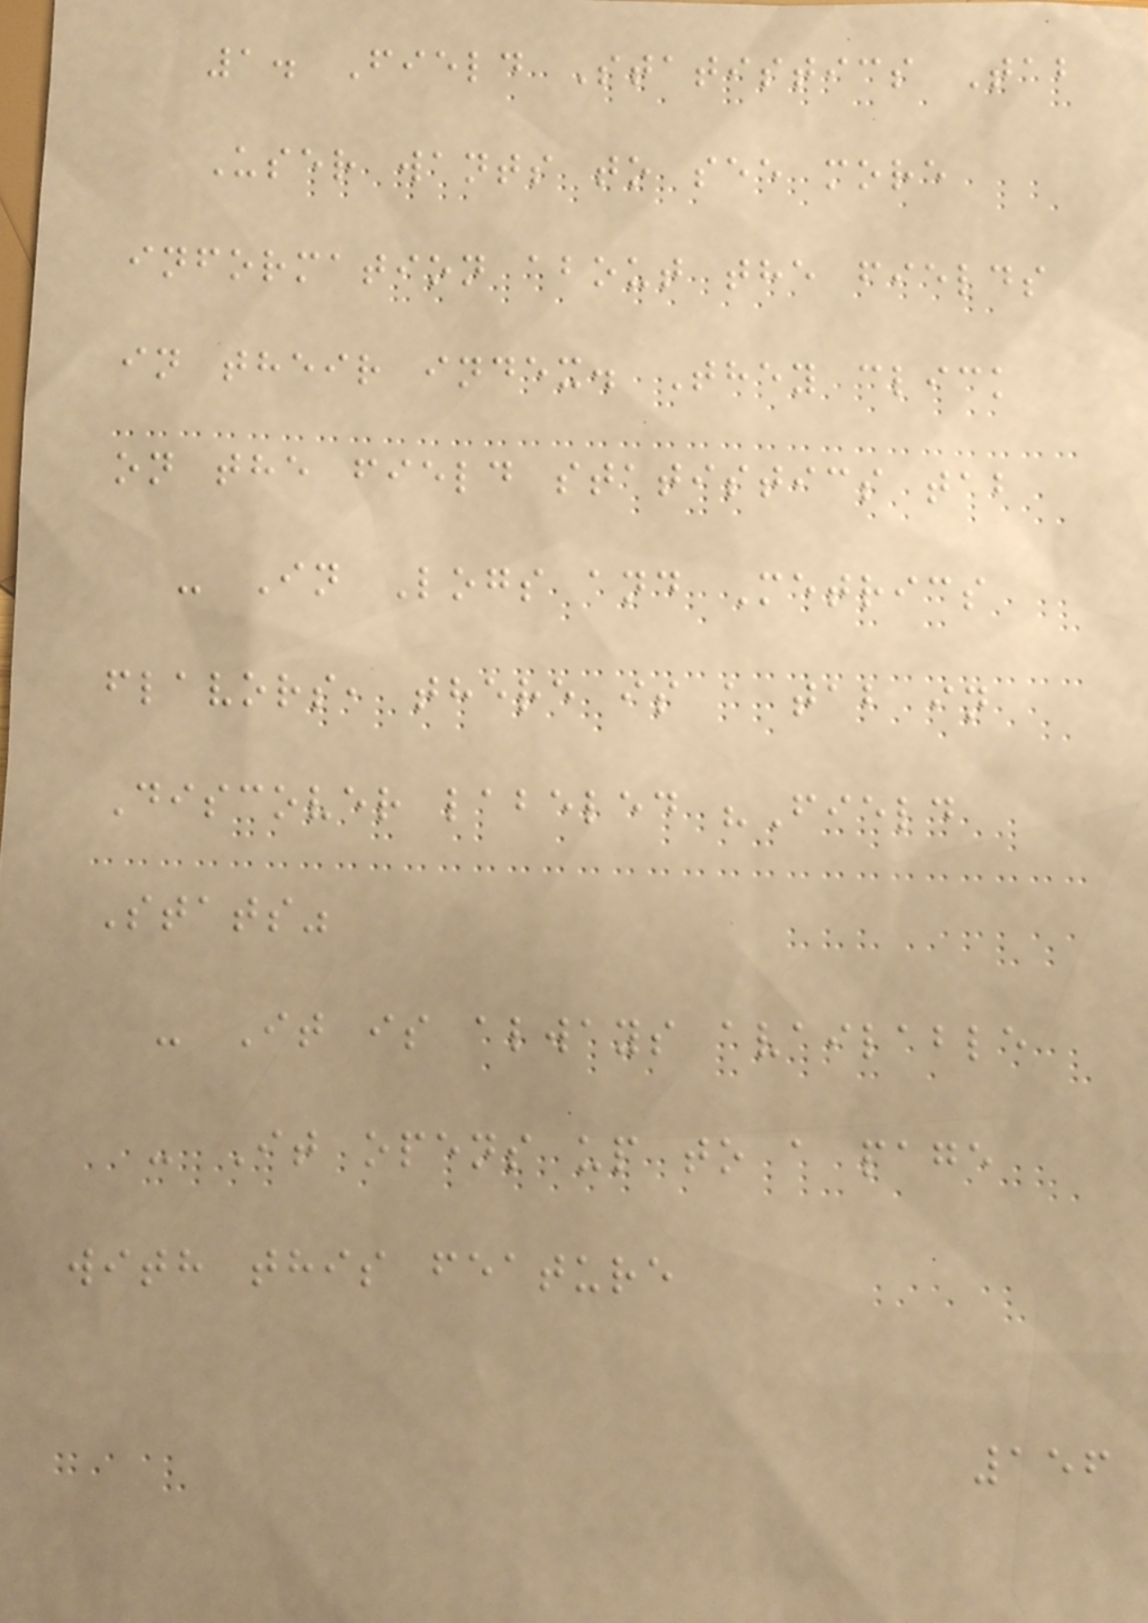1. Field Statistics Tab
User wants to see more
information about the fields
in their index. They click
on the field statistics tab
- In Logs and Metrics
flavors, there is a tab in
Discover labeled "Field
Stats"
- It is always available
- It opens up to a page
with this feature
156
